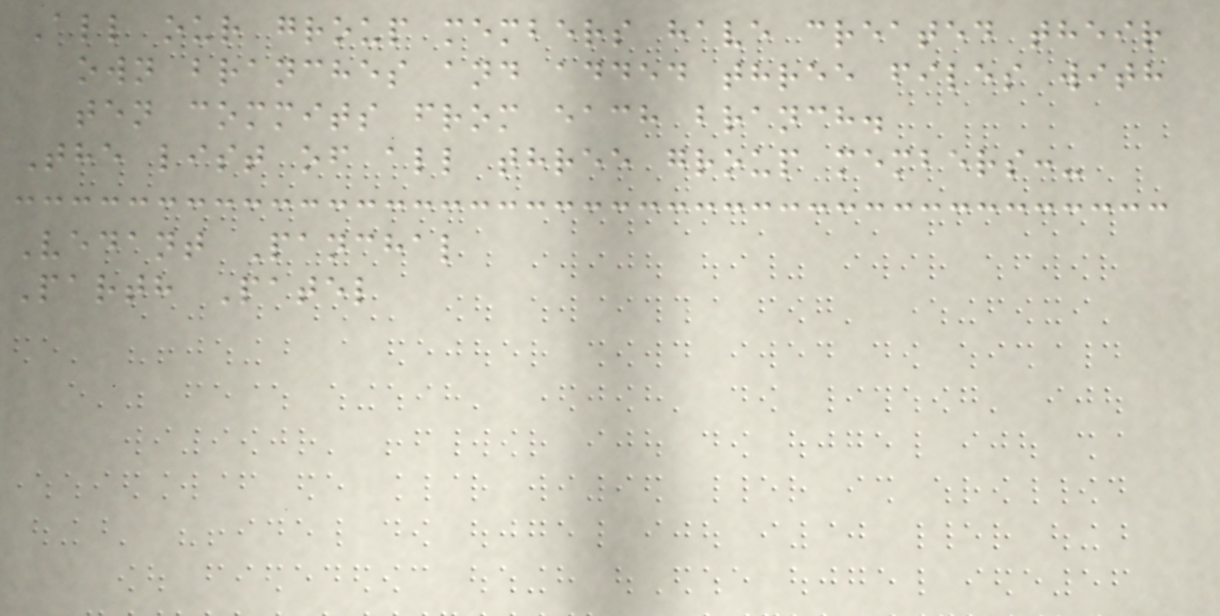All our group members have created their
own branches and added three files with
ten commits from each branch.
The list of all three group members:-
Vedant Panchal
Parth Patel
